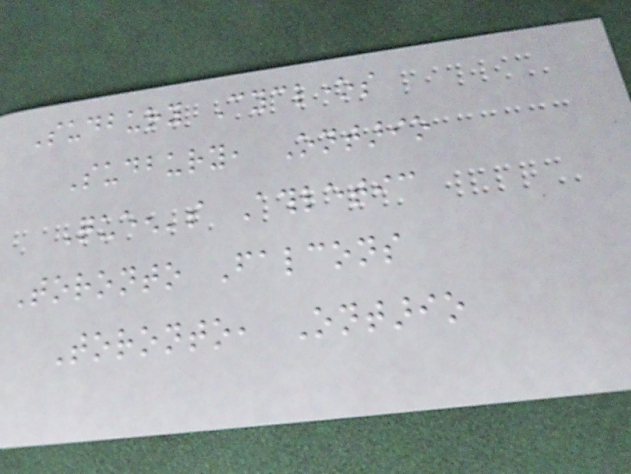Sudbury Cyclones
Sudbury, Ontario
Queen's Athletic
Toronto Falcons
Toronto, Ontario
